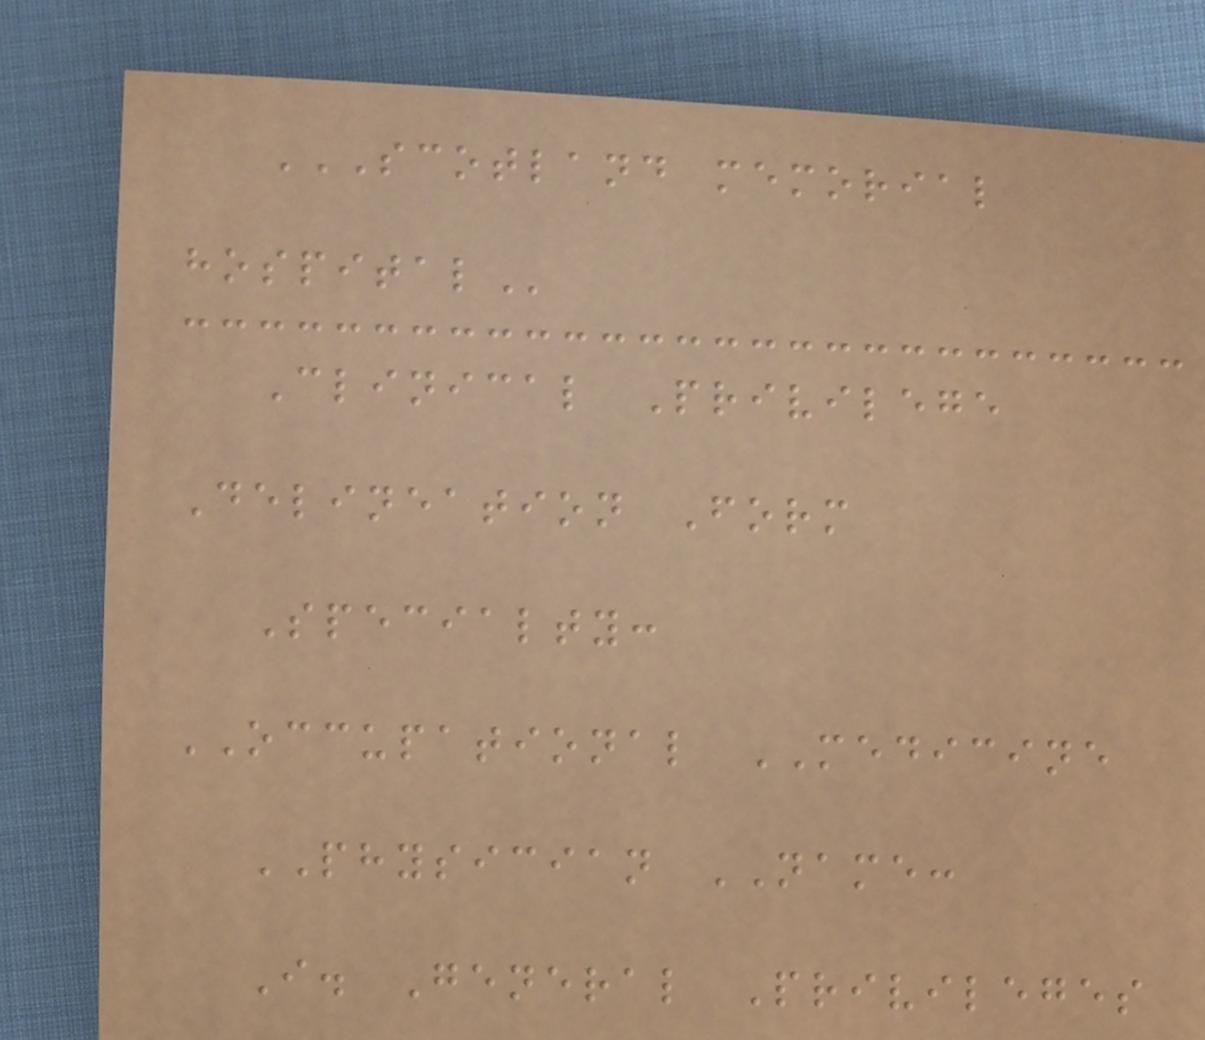SCOTLAND MEMORIAL
HOSPITAL
Clinical Privilege
Delineation Form
Specialty:
OCCUPATIONAL MEDICINE
PHYSICIAN NAME:
I. General Privileges
